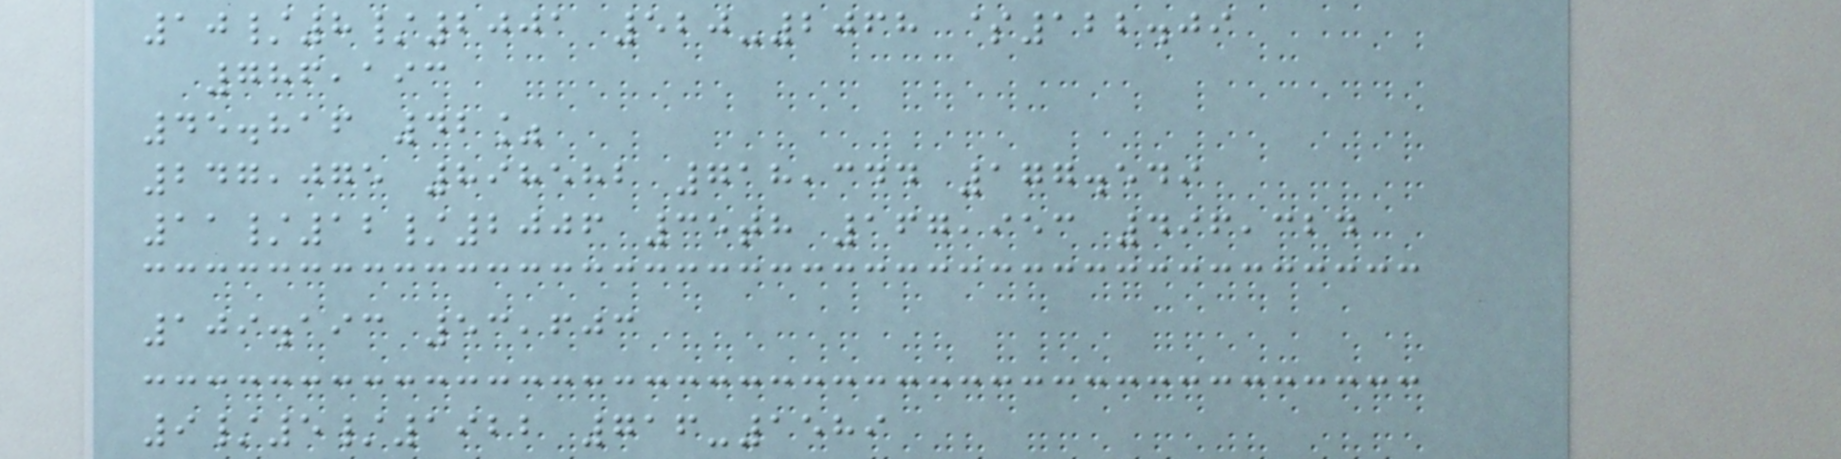10/8/2001 520-2068 $122.09
786,193
45.816 42%
247,075 898582 718,344 177.549
11/12/2006 35th 167,953 496,324
109.193 53,603
9/5/1922 716-1589
